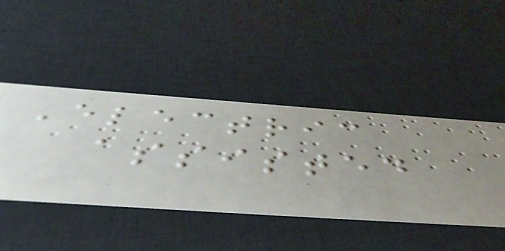Electric
assisted
